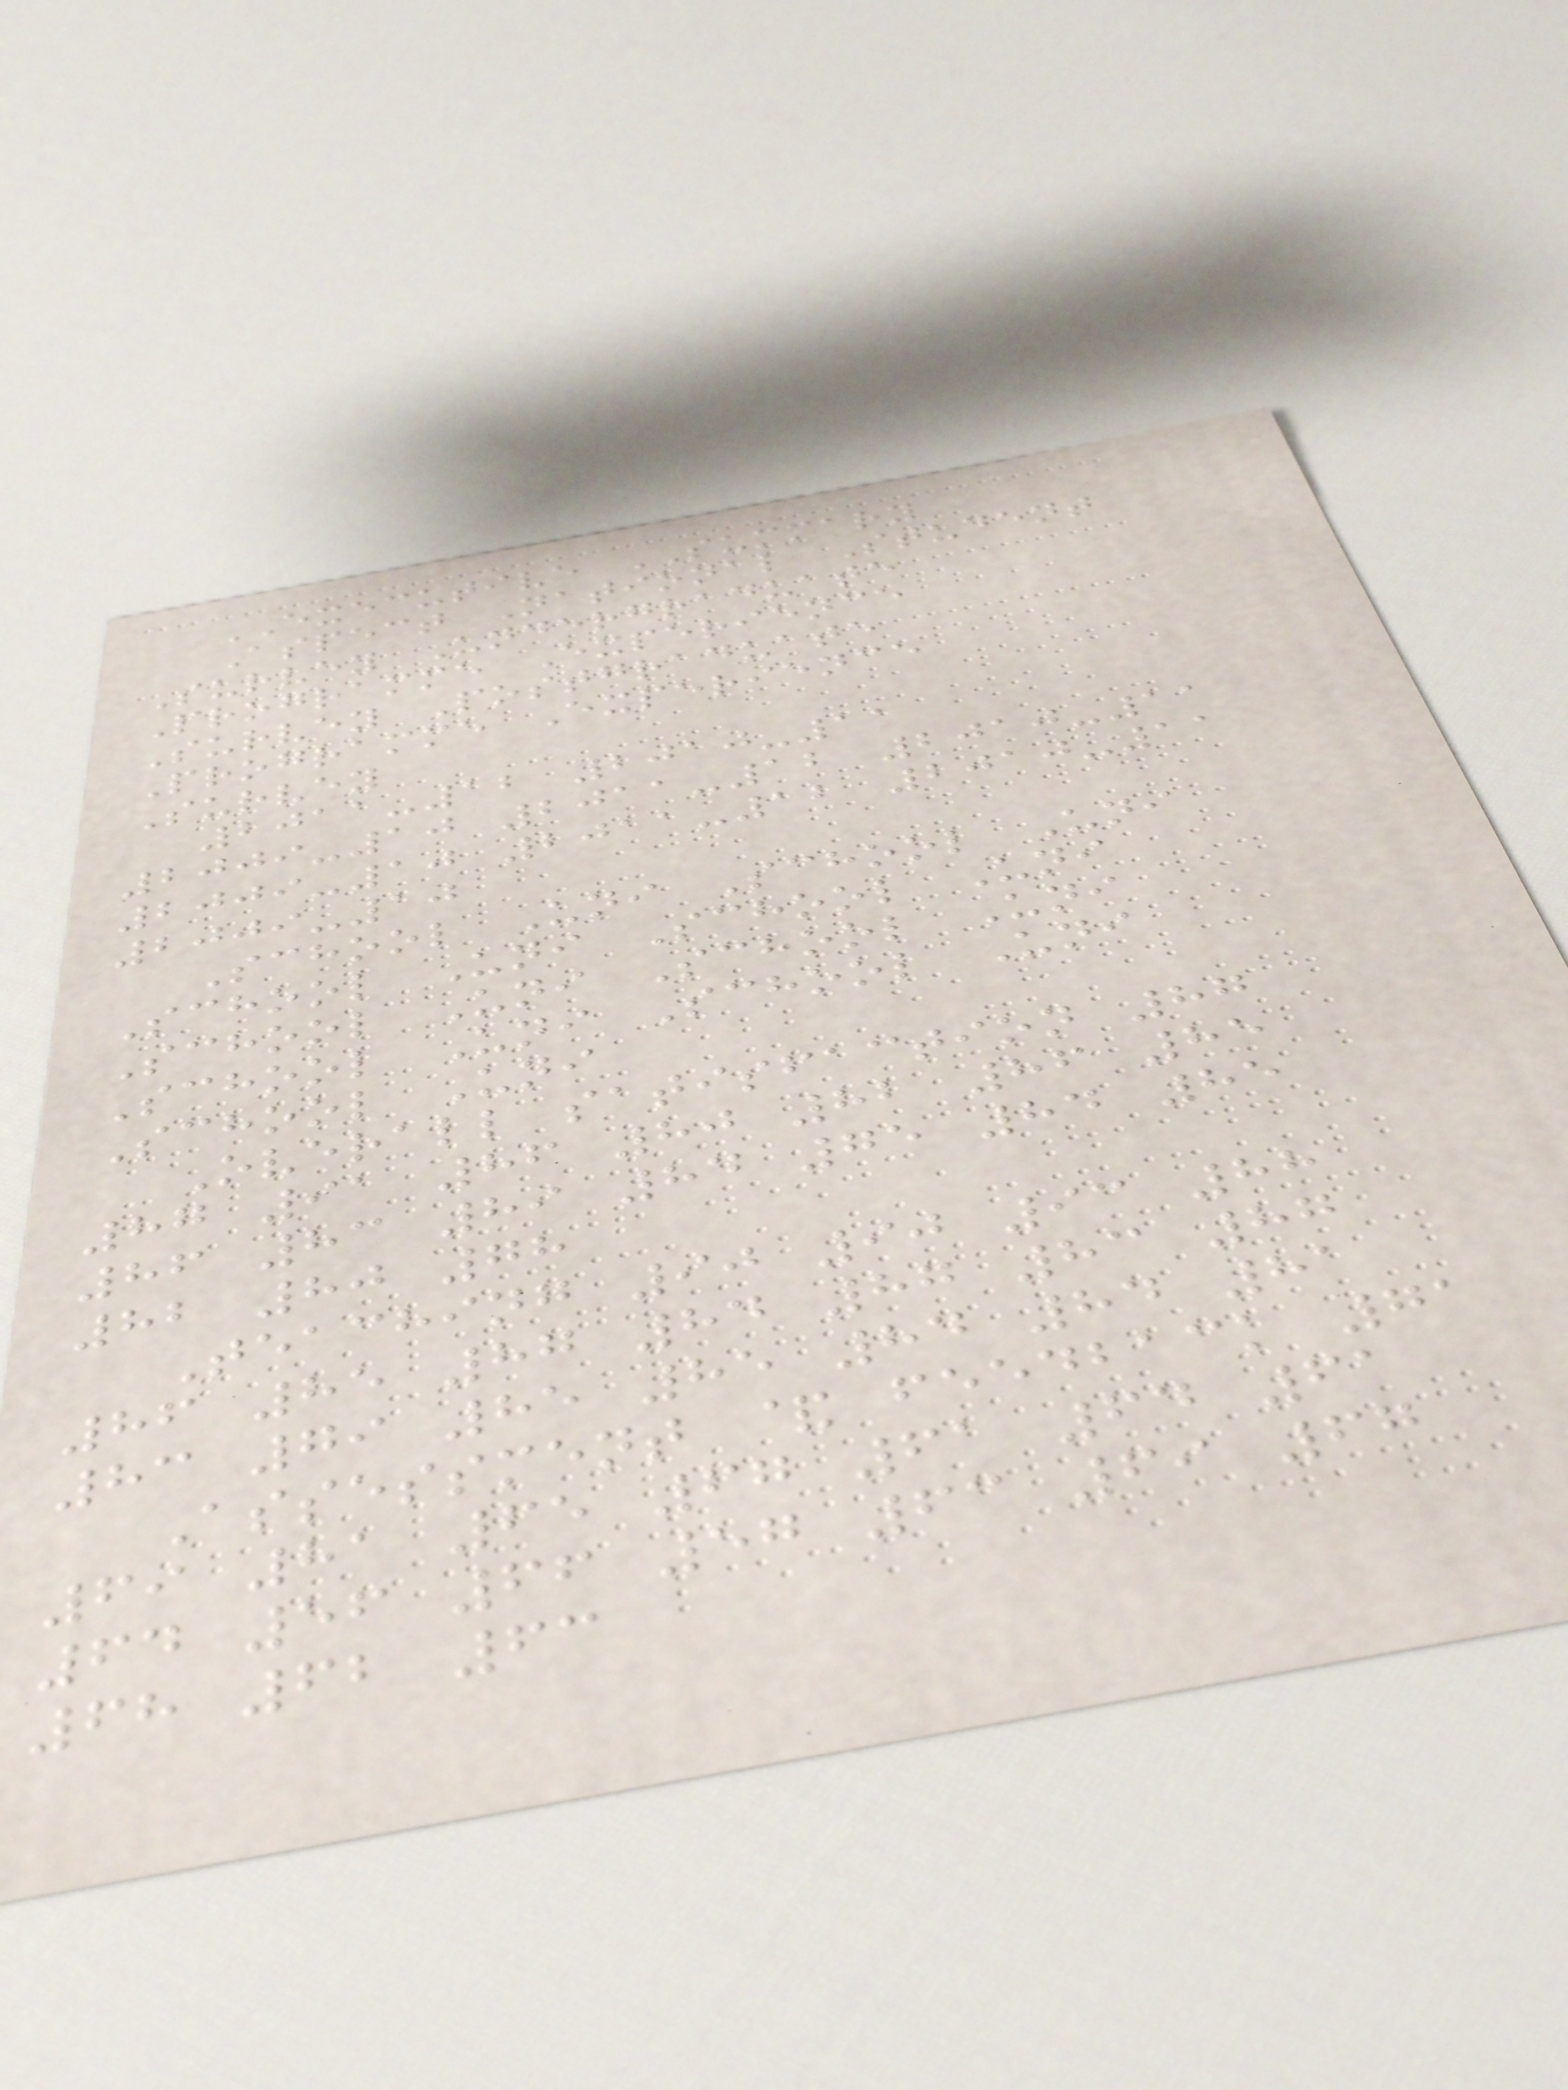EXECUTIVE SUMMARY
Aspect National Student
Survey Undergraduate
Programme Experience
Survey Postgraduate
Programme Experience
Survey
2011-12 2010-11
2009-10 2011-12 2010-11
2009-10 2011-12 2010-11
2009-10
School Uni School Uni
School Uni School Uni
School Uni School Uni
School Uni School Uni
School Uni
Overall satisfaction 87
87 91 86 80 82 86 85
86 83 89 84 75 84 85
82 80 78
Teaching 90 90 93 88
86 85 87 84 87 83 87
83 79 85 85 84 84 81
Assessment & feedback 71
69 81 65 67 61 64 61
64 56 66 57 63 69 67
68 62 63
